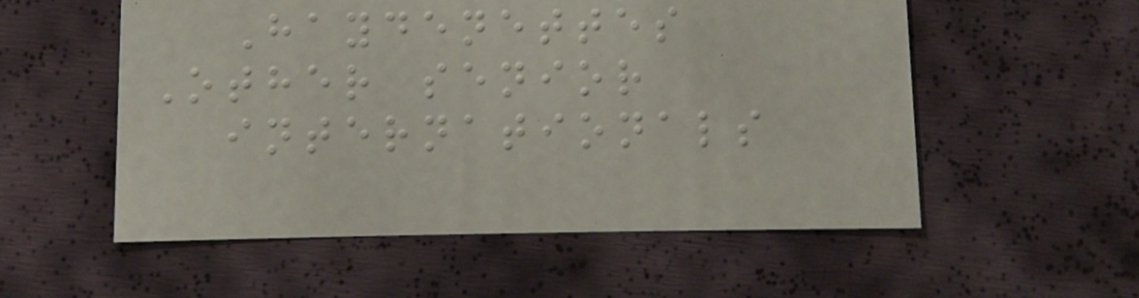Haydenettes
Other senior
internationals
